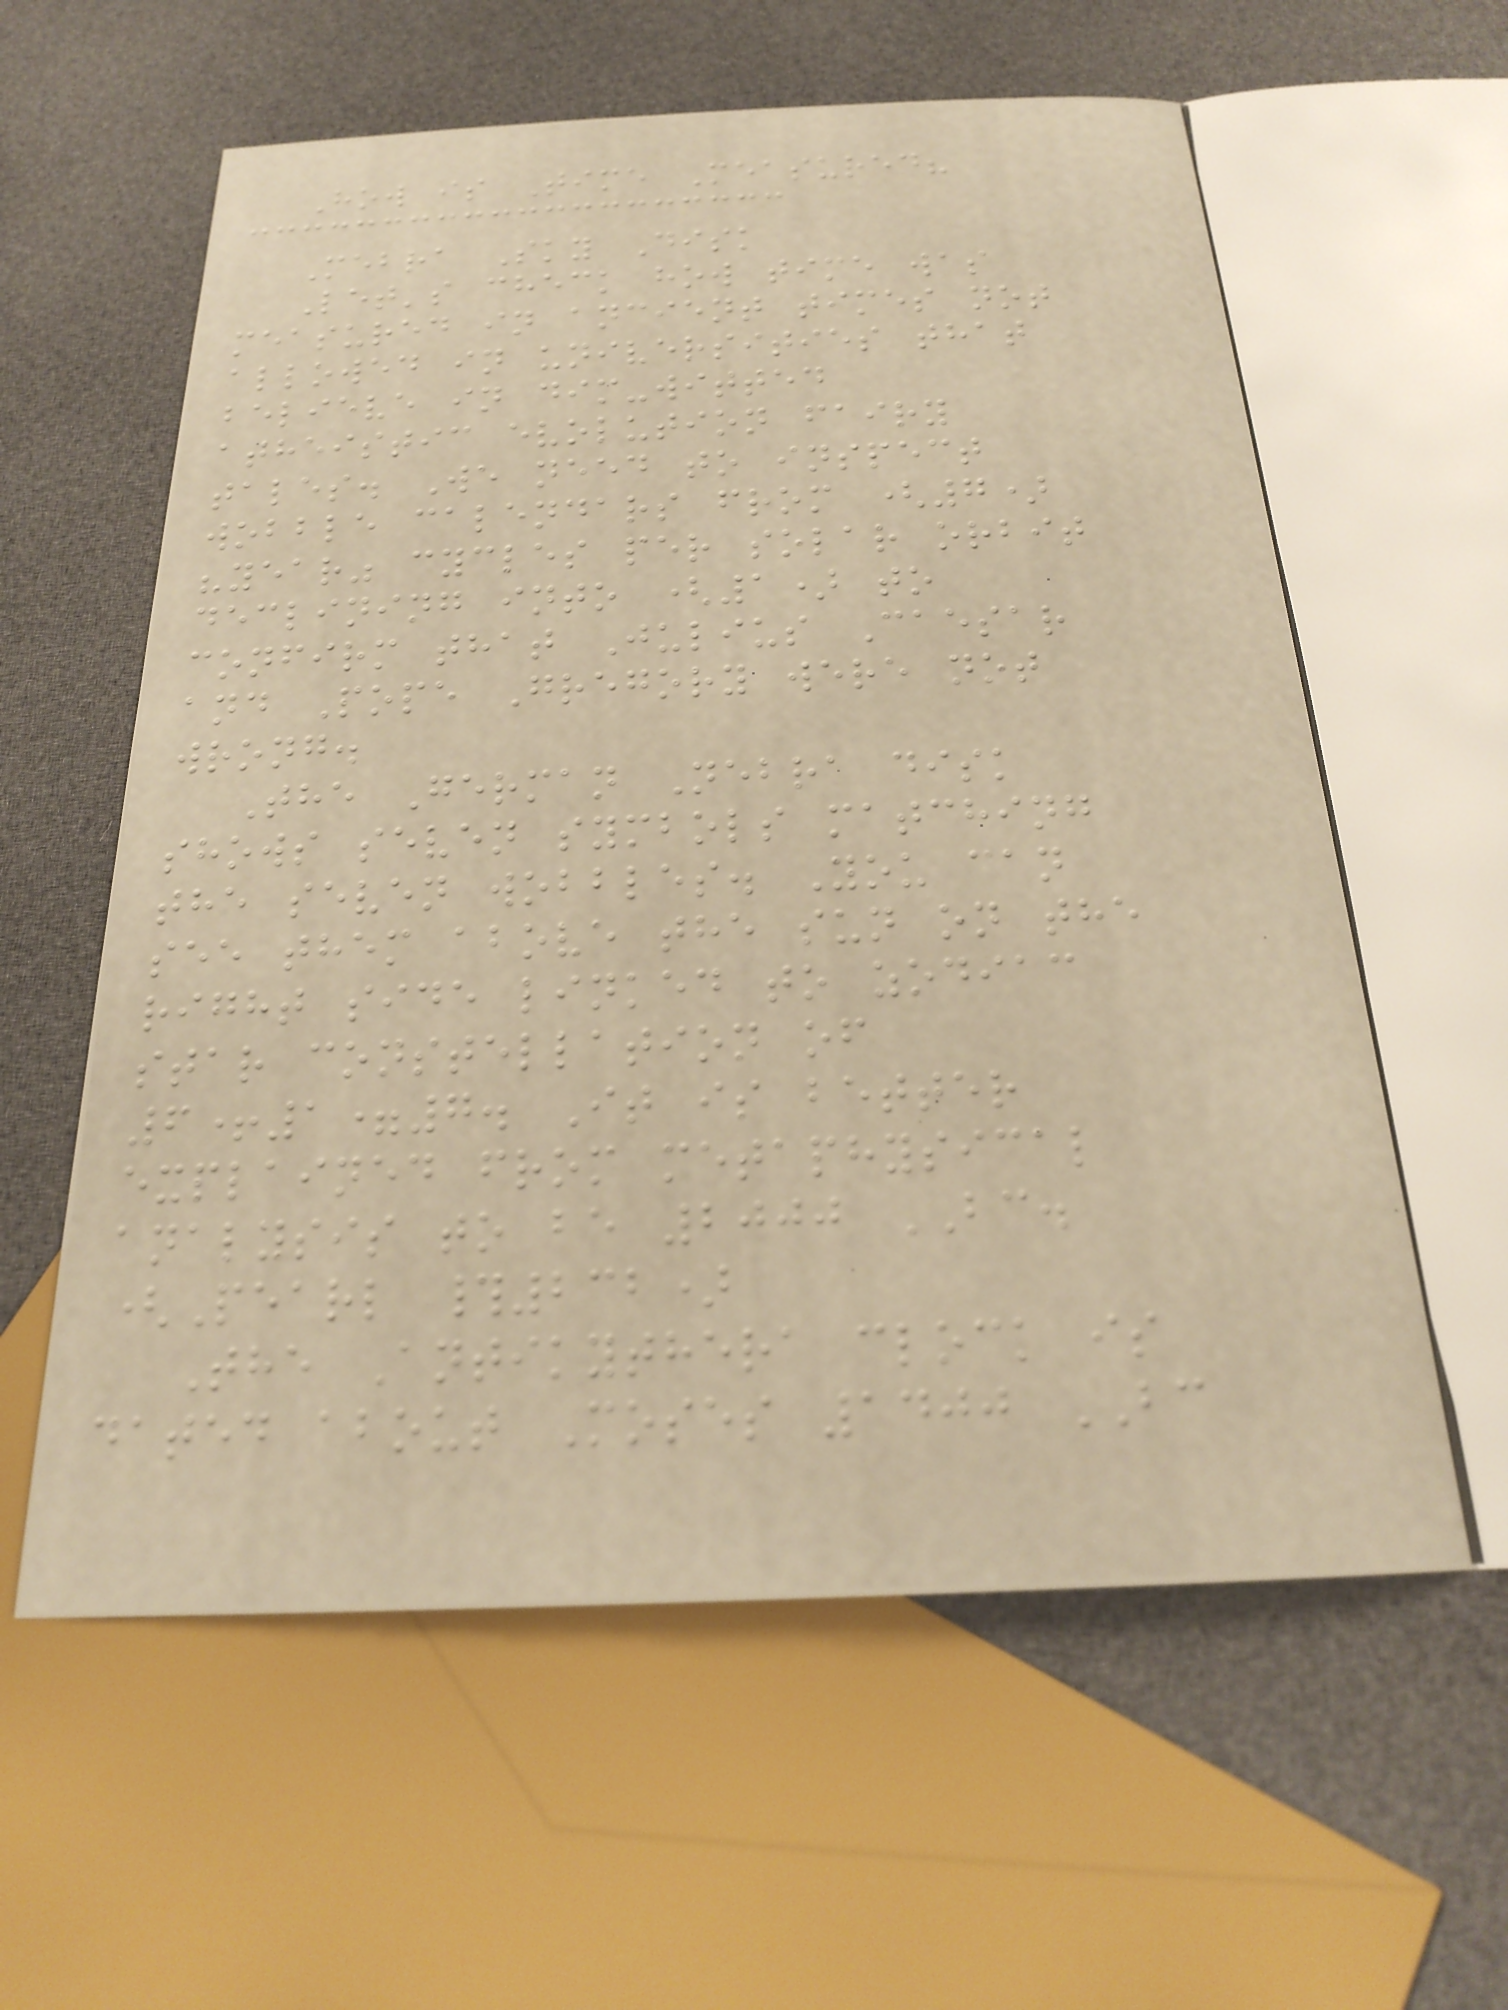How is Time Measured?
Mebra Sky Disk
Let's check how time was
measured in ancient times not
allowed in universities that
believe in dim-witted
atheistic evolution fairy
tales. We need to inspect
wobble calendars from (7)
"year" cycles per solar orbit
declining into (1) to
confirm that Julius Caesar
and Pope Gregory were not
wrong.
The German Nebra disk
shows seven symbols matching
the seven wobbles. You can
see them above the sun on the
right side linked to zodiac
star constellation of
6+1=7. It is better
explained from metaphysical
analysis to be 2000 BC.
(Pearl #232)
The Antikythera clock is
dated about Moses 1400 BC
